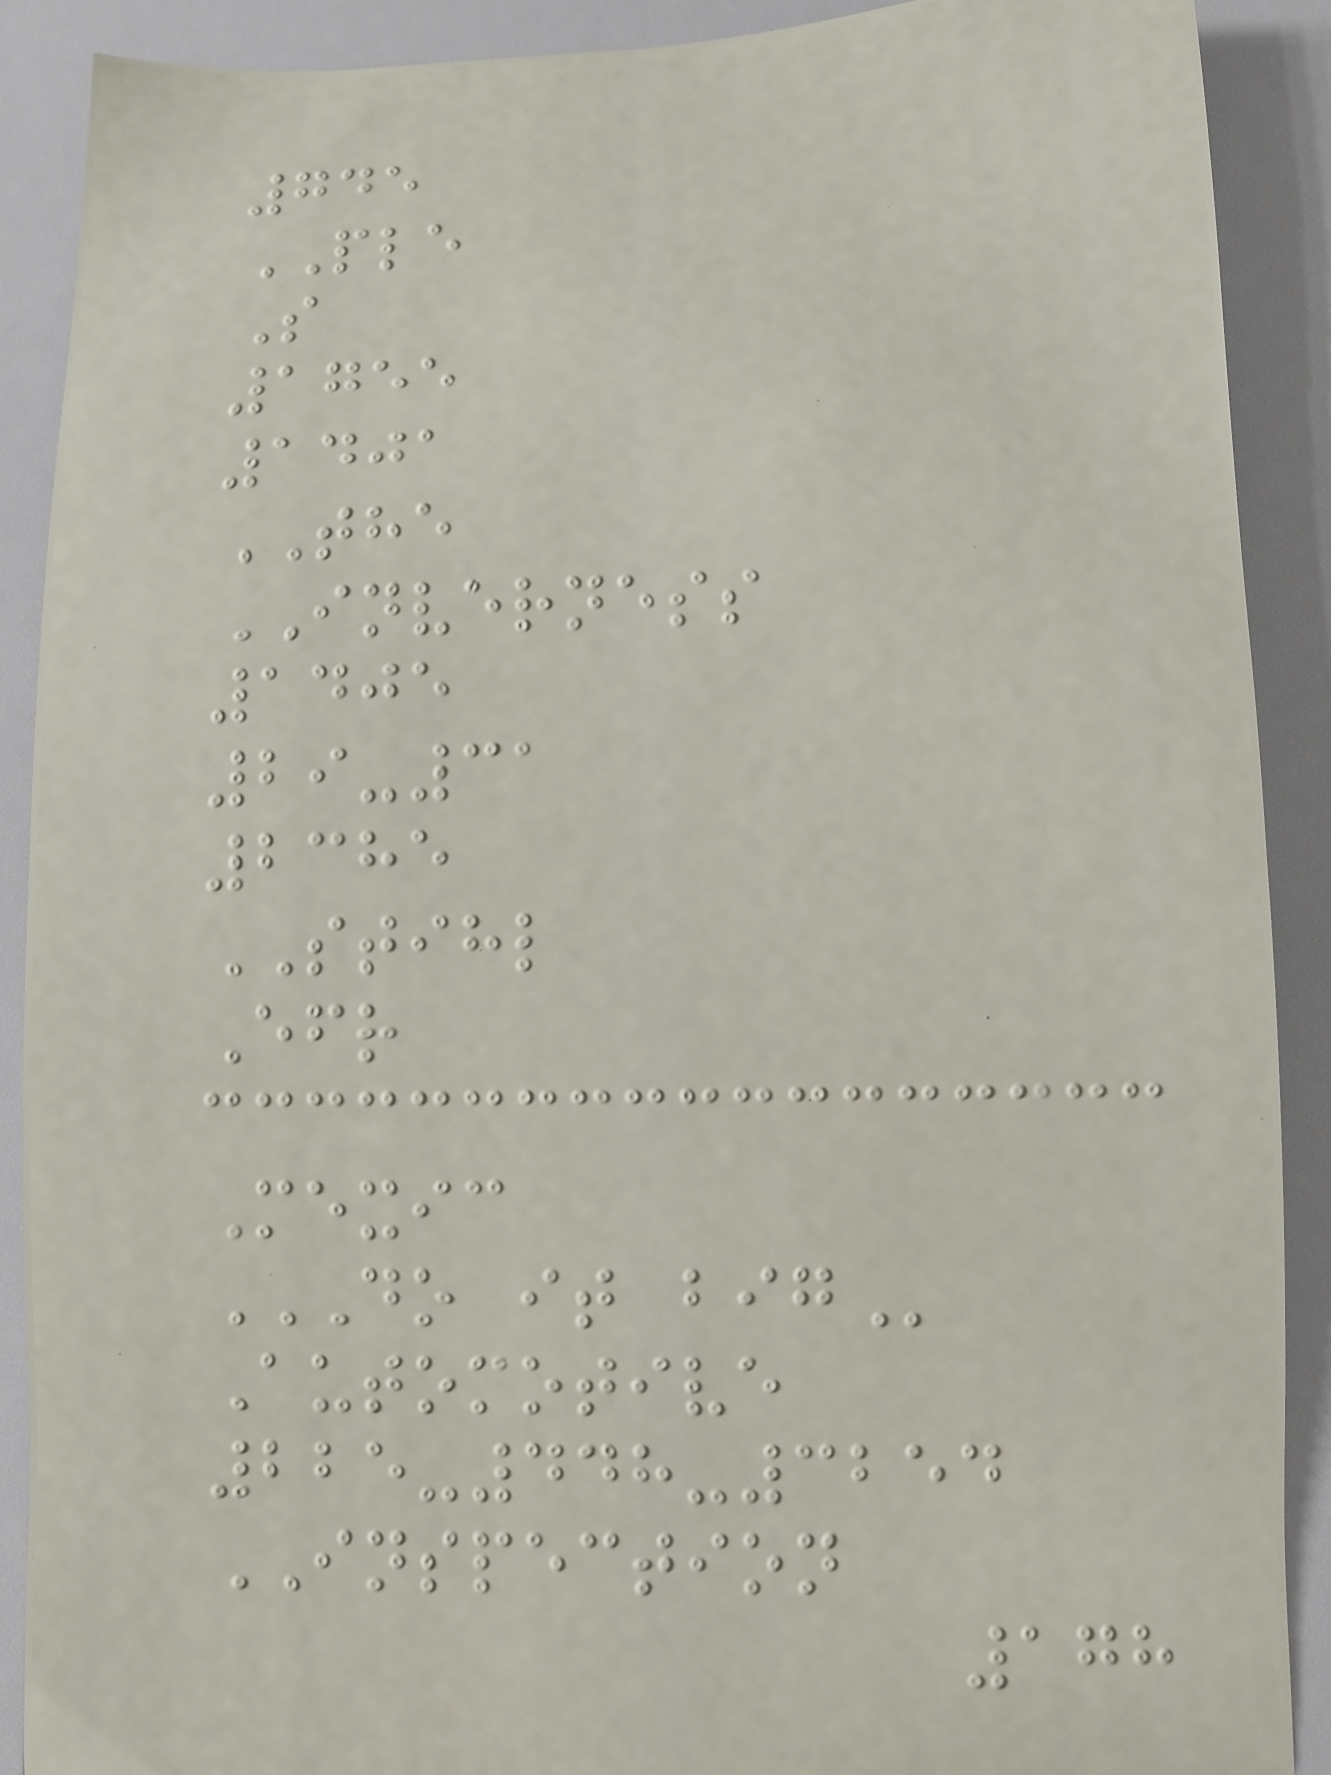745
PLE
S
1755
1401
THE
INVERNESS
1405
29-31
2385
STIHL
Efr
Mexic
DO IT BIG
Automotive
225-448-3254
INSPECTION
178
